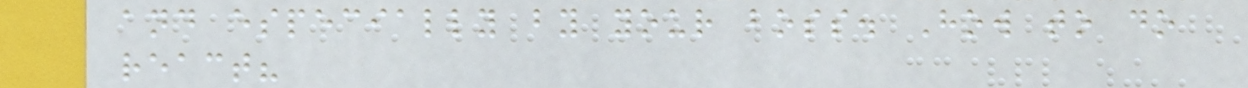and especially by your boss. How to do
react?
